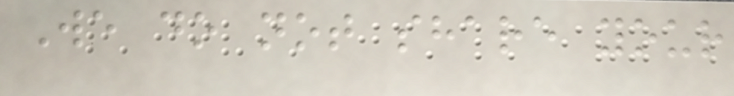We do not share your
